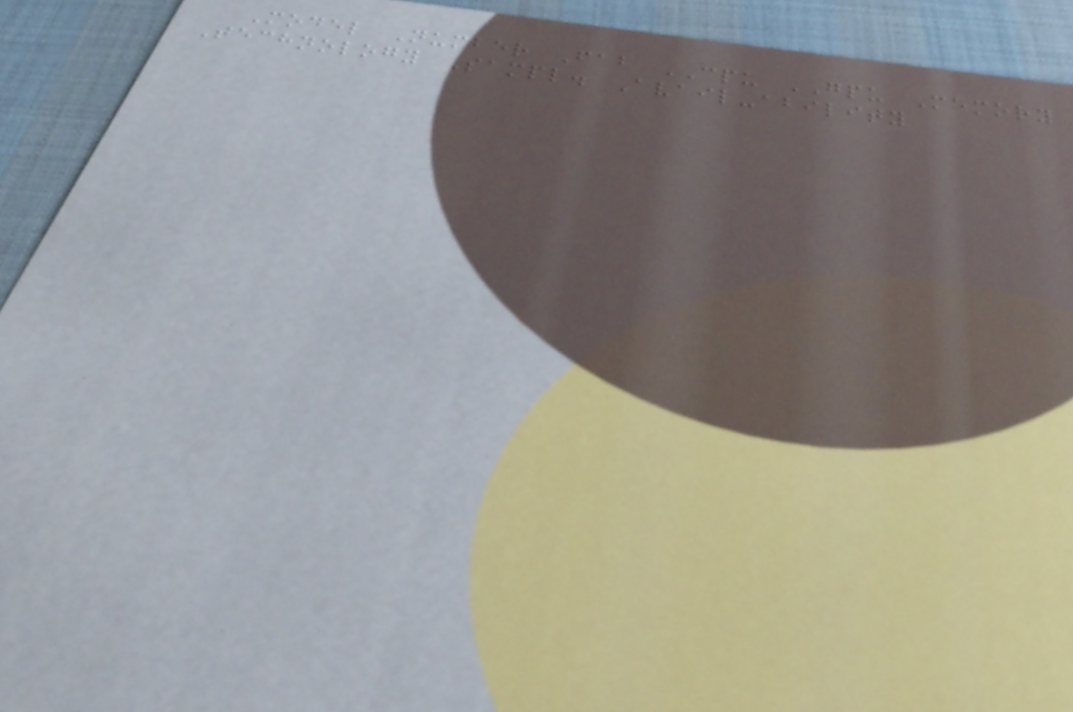Model Number Fab CPU GPU Memory
Technology Sampl. Avail-ability
